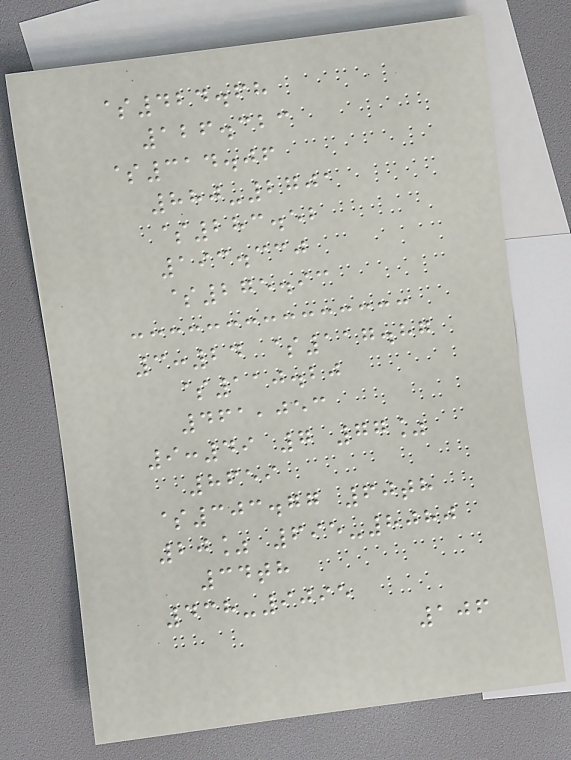$424.68
126.323
$314.06
880-2701
$283.52
193.330
$275.93
3:24 $117.87
$110.20
461,053
9:49 7 77%
8659
$303.77 60th
20% 695-8080
34th
438-9095
106
